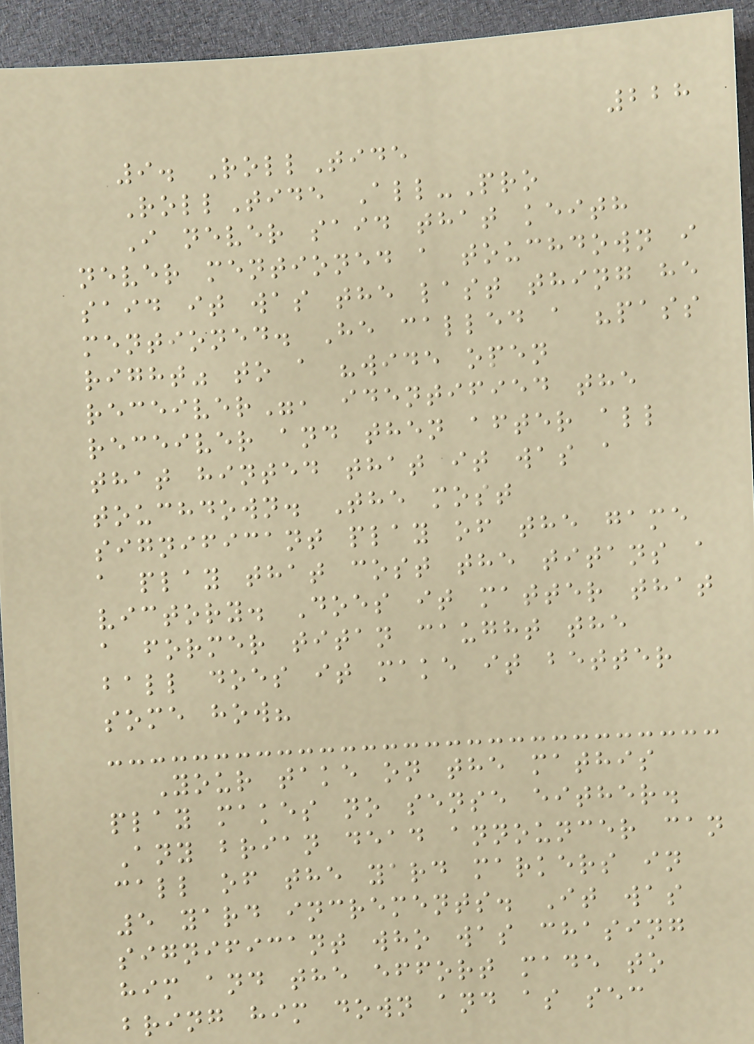228
9. RollTide
RollTide All-Pro
I never said that keith
never mentioned a touchdown i
said it was the last thing he
mentioned. He called a "pass
right" to a "wide open
receiver", identified the
receiver and then after all
that hinted that it was a
touchdown. The most
significant play of the game
a play that cost the titans a
victory. Does it matter that
a former titan caught the
ball does it make it better
some how?
Your take on the mathis
play makes no sense either.
Any brian dead announcer can
call of the yard markers in
5 yard increments. It was
significant who was chasing
him and the effort made to
bring him down and as sec
